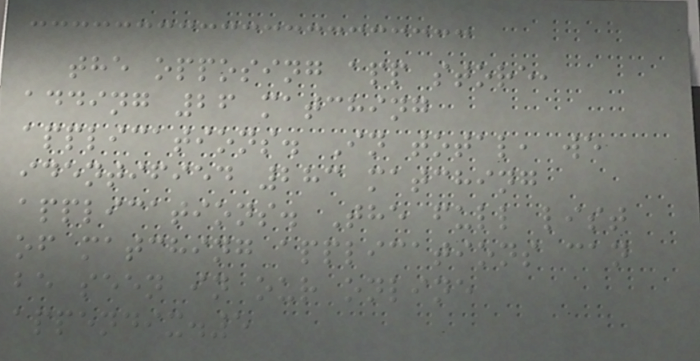the opposing app store,
adding 26 matching
applications. In total, we
identified 283 matching
applications. The full list
of matching applications can
be seen in our online
appendix.5
